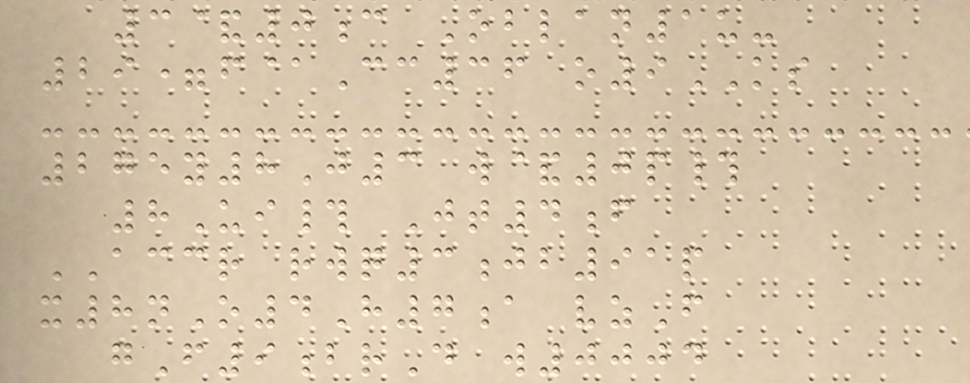3&0c Oblan1u-
29=f@Cc36 o9KS
275y8J3 w&0p#
8Ui# Jt4f
ACCR rwq3jb91p
x8nO4H7a vzF
gF9brD w0004
